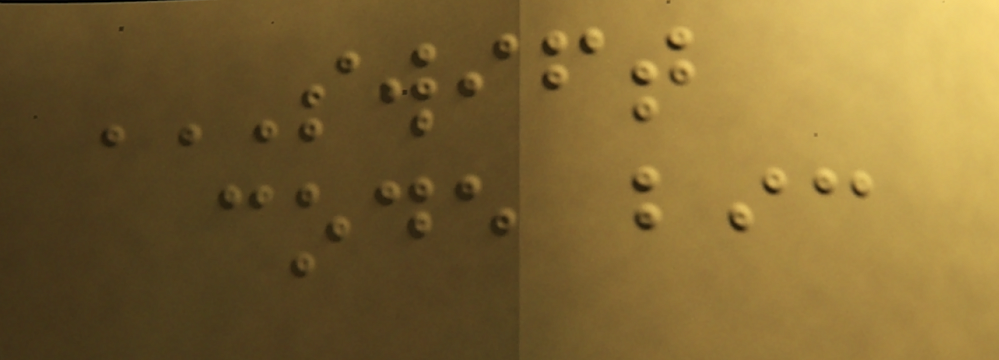SWIFT
CODE BIC
